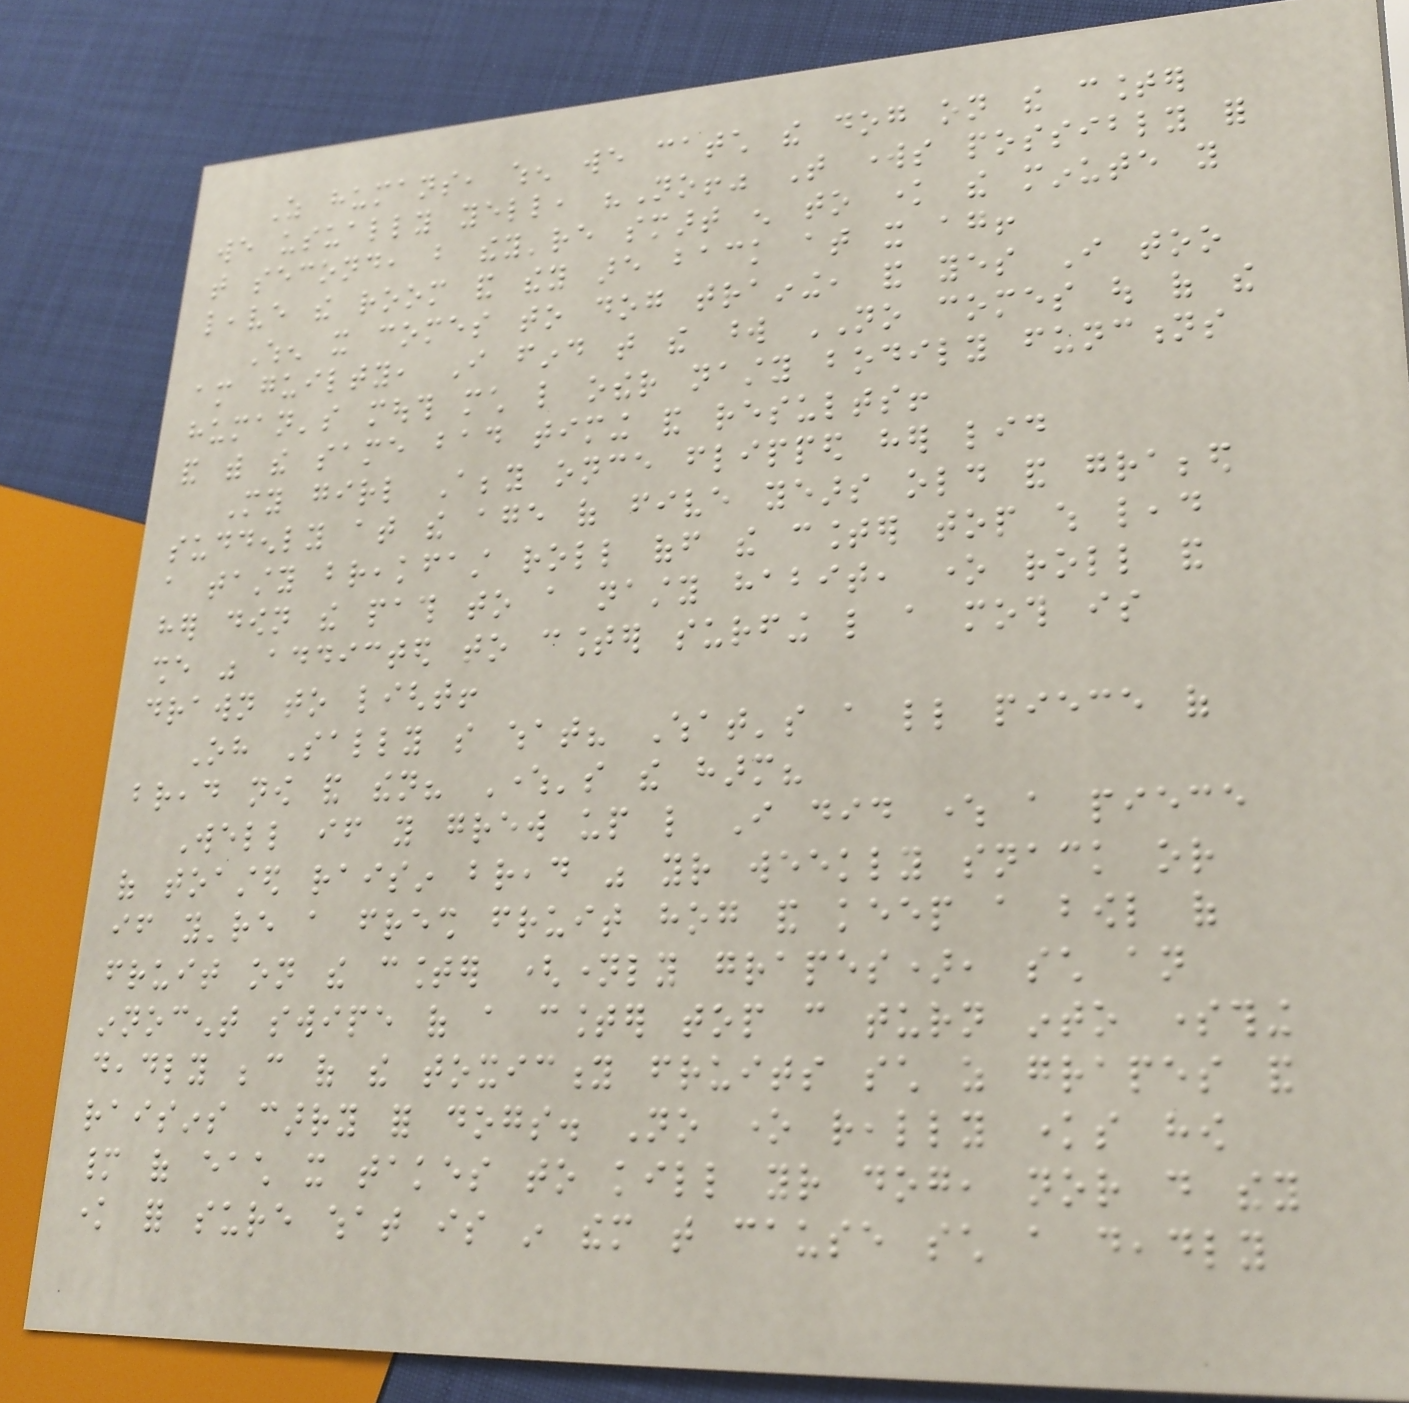As humans, when we catch the dog on the counter
we usually yell, "No!" That works possibly for
that second, but they're smart enough to know the minute you
leave the room and they are back at it again!
When it comes to dog training, and yes I too
am guilty, I find that the word NO comes out of the
human's mouth much like other nasty bodily functions
and with the same bad timing and results!
My girl Abby once flipped her lid
suddenly at the age of five years old and grabbed
a tasty breakfast roll off the counter top which lead
her down the path to a nasty habit, one roll and
she was addicted to counter surfing like a moth is
drawn to light!
Oh Sally so what? What's a little piece of
bread now and then? Where's the harm?
Well if you grew up like I did where a piece
of toasted raisin bread was your weekly snack or
if you're a fresh fruit hog and keep a bowl of
fruit on the counter (namely grapes), such an
innocent swipe of a counter top can turn into something
deadly because of the toxicity fruits such as grapes and
raisins carry for dogs. No one really knows how
many of each it takes to kill your dog, nor do they
know for sure what is in them that cause such a deadly
